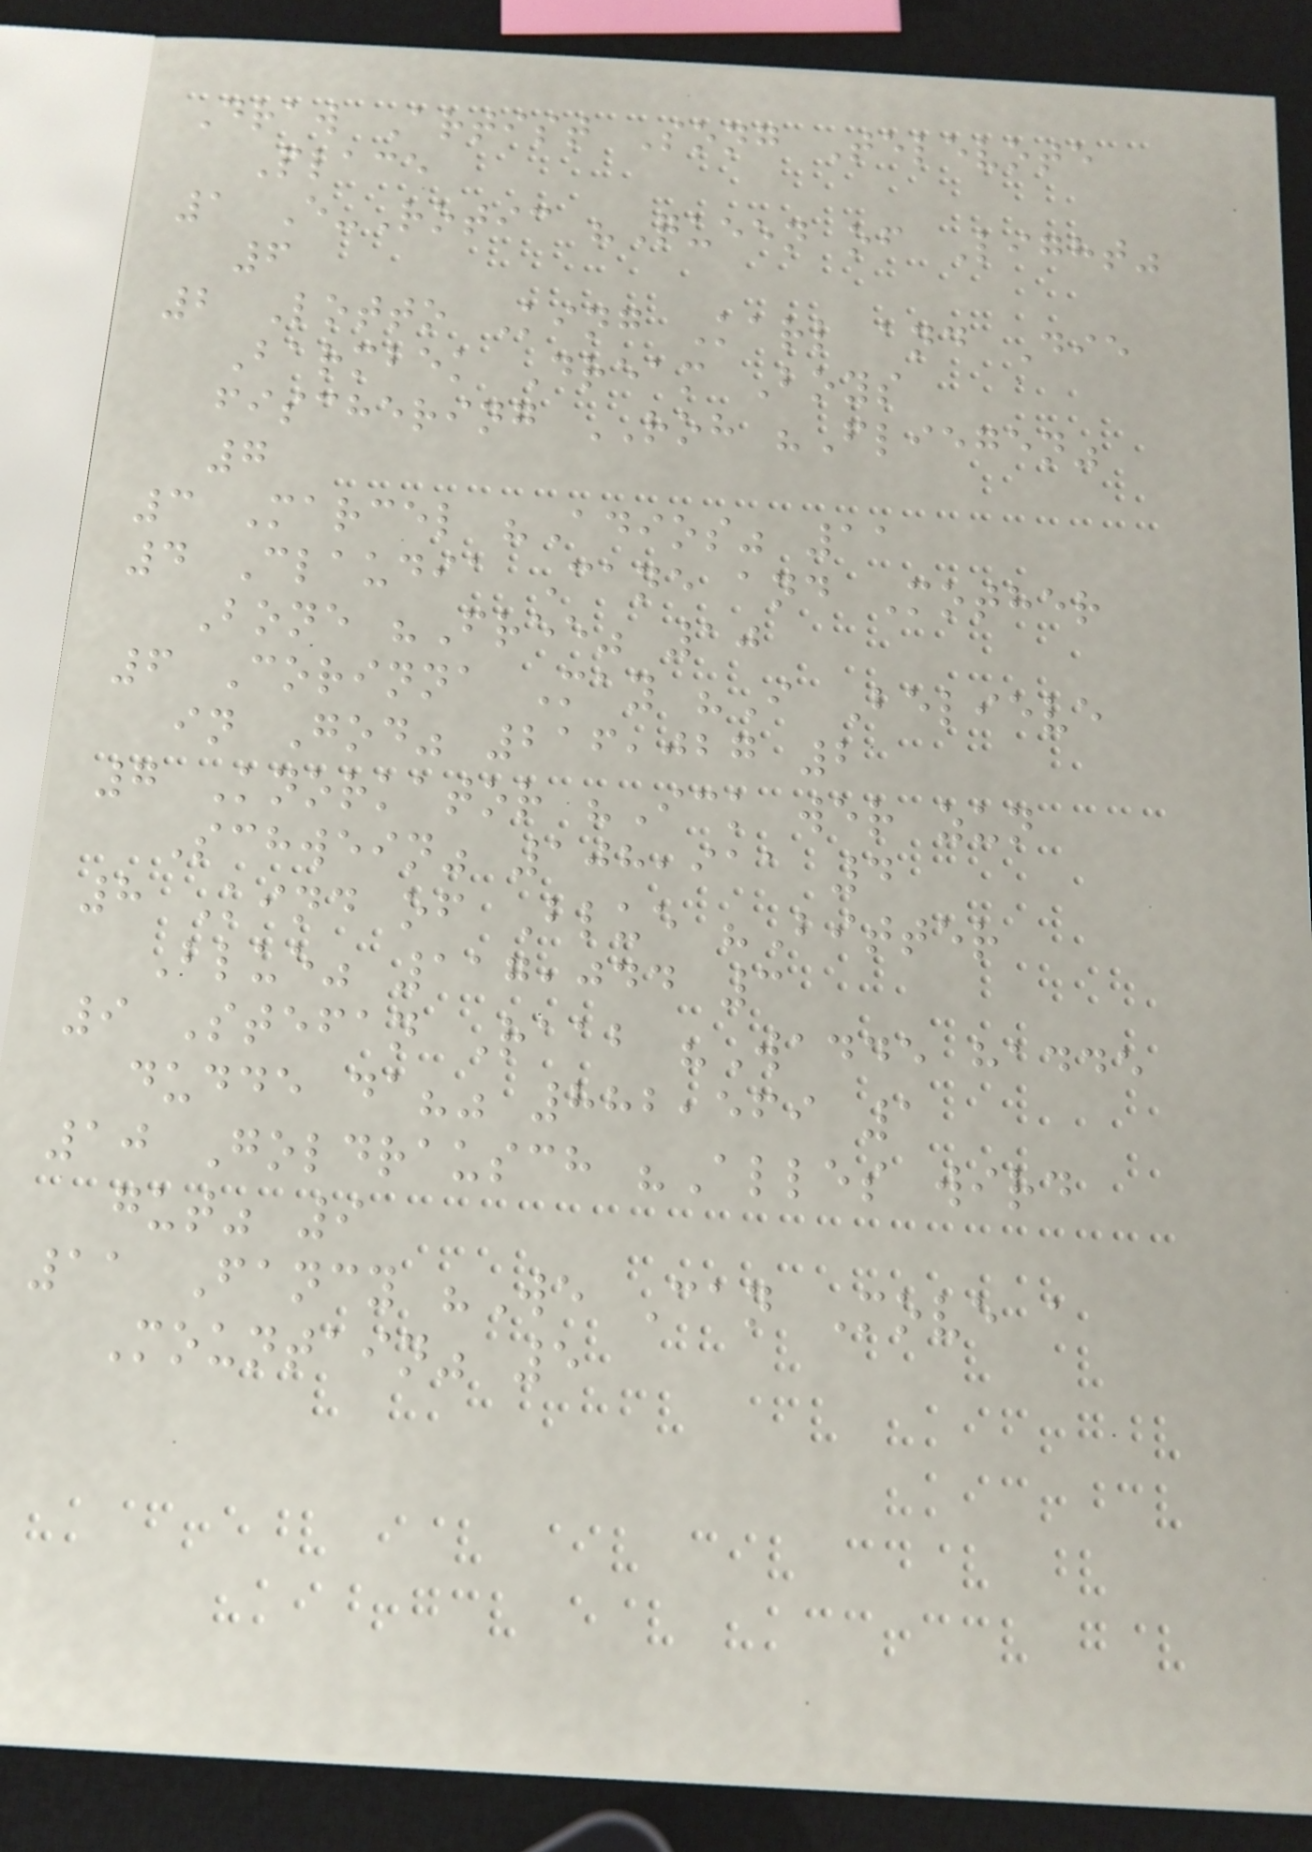Draw Artist Song Televote
Place
1 E-Rotic "Queen of Light"
6
2 Lotto King Karl and Die
Barmbek Dream Boys
fischering ROH "Fliegen"
7
3 Marcel "Adios" 11
4 Claudia Cane and Mother
Bone "Free" 10
6 Corinna May "I Believe
in God" 216,027 2
7 Knorkator "Ick wer zun
Schwein" 108,911 4
8 Kind of Blue "Bitter
Blue" 117,044 3
9 Stefan Raab "Wadde hadde
dudde da?" 882,569 1
10 Goldrausch "Alles wird
gut" 9
11 Fancy "We Can Move a
Mountain" 5
